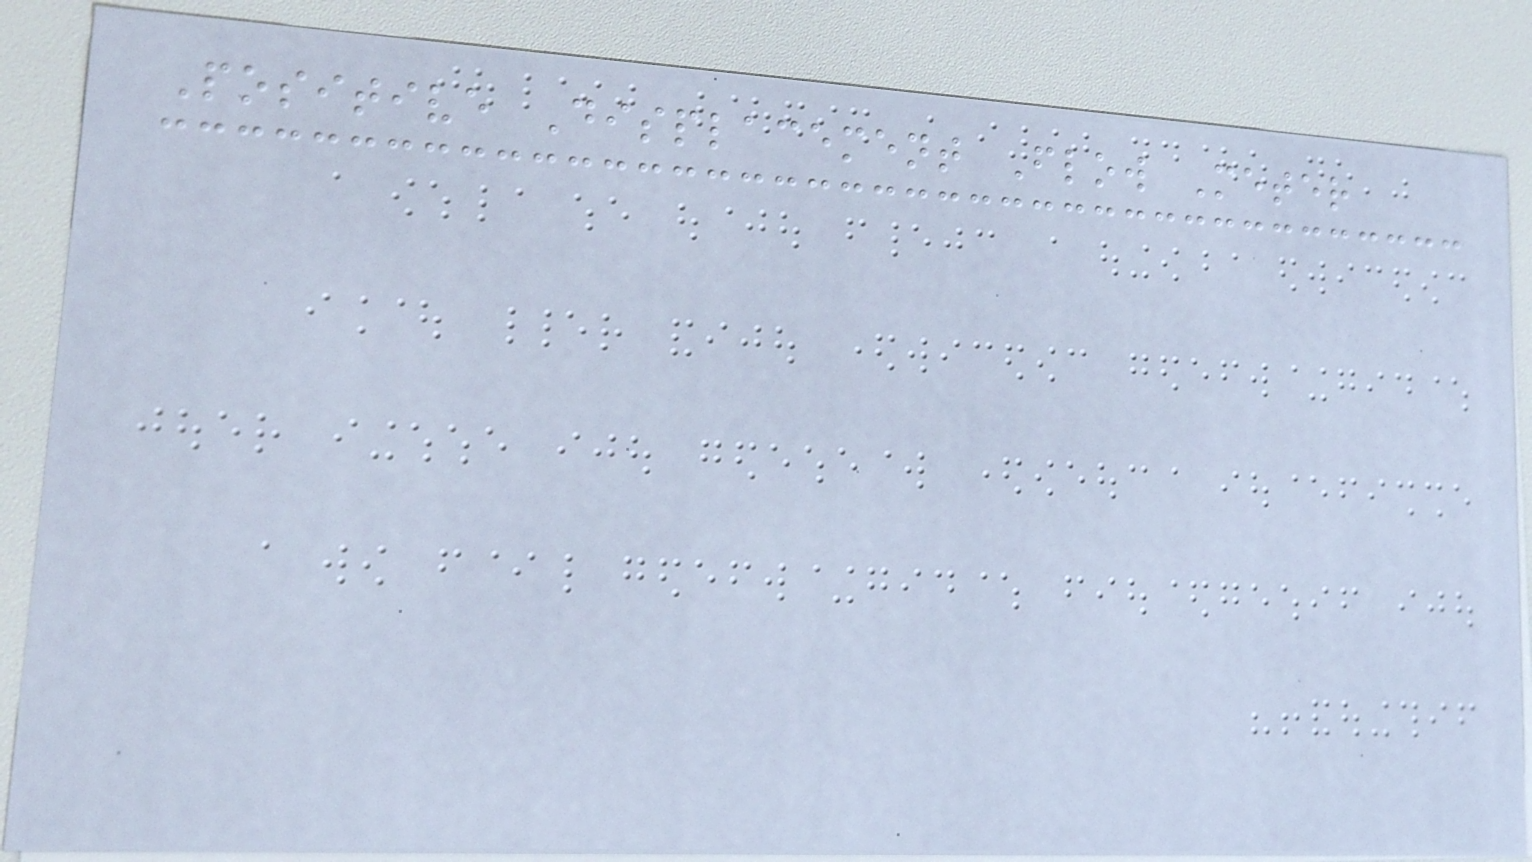Positive Displacement Flow Meter
